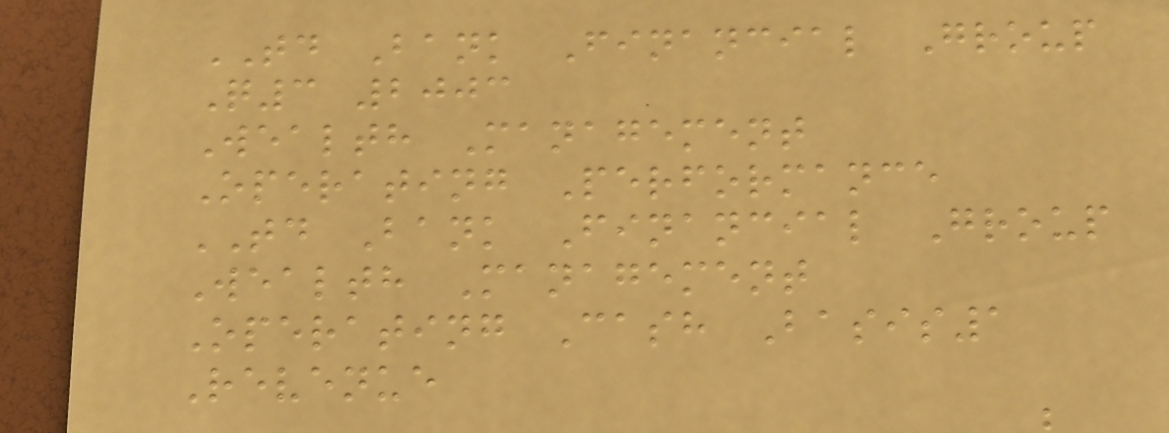TD Bank Financial Group
Q3 2003
Wealth Management
Operating Performance
TD Bank Financial Group
Wealth Management
Operating Cash Basis1
Revenue
